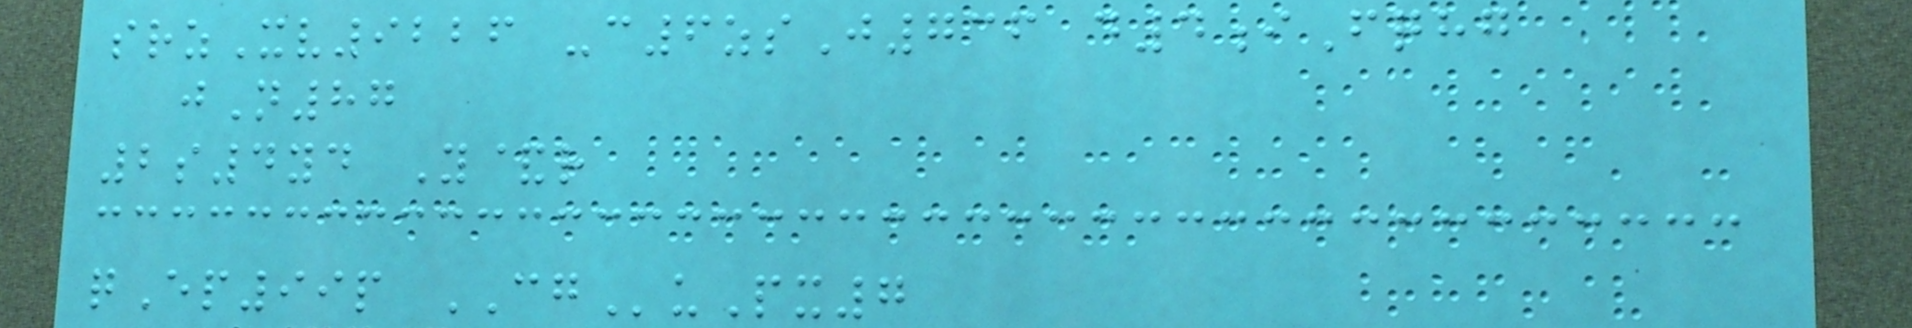srzXv9226 -c6zsJ736 d4iFqhg
jN87
2s4yd Y&r
qEp99p CGuPx7
